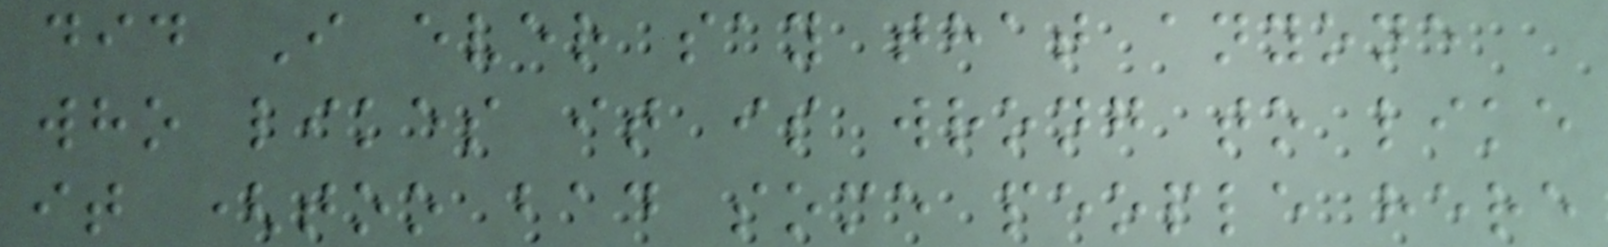did I ever say that anyone
who likes it is wrong to like
it (too bad some people here
